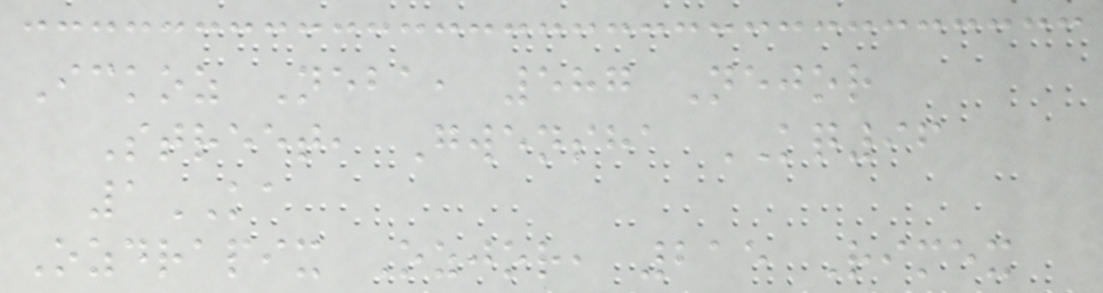Ickoz Neba, 587 Nejor
Street, Gwensha KQ96
1KA
Ozdrapix Ozjor, 215 Rimex
